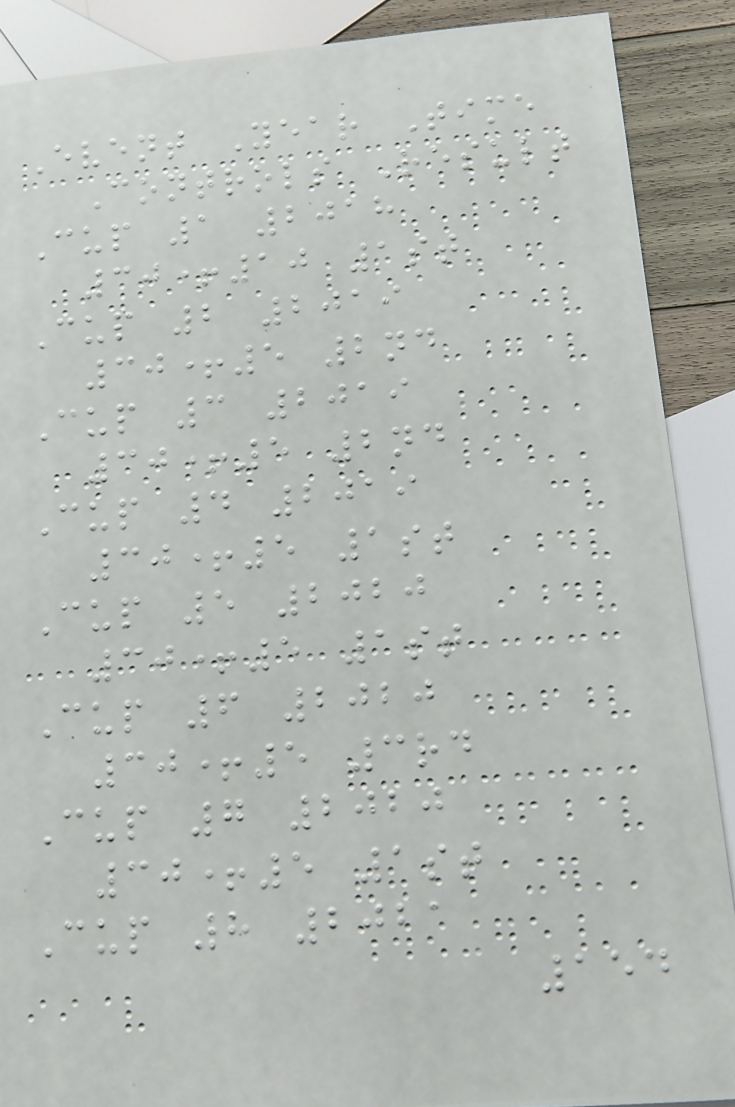Event Year Time
Controls Result
Cup 1 2018
30+10 1st
Cup 2 2019
30+5 2nd
Cup 3 2019
30+5 2nd
Cup 4 2019
30+5 1st
Cup 5 2020
30+5 1st
Cup 6 2020
30+5 3rd
Cup 7 2020
30+5 1st
Cup 8 2021
154
